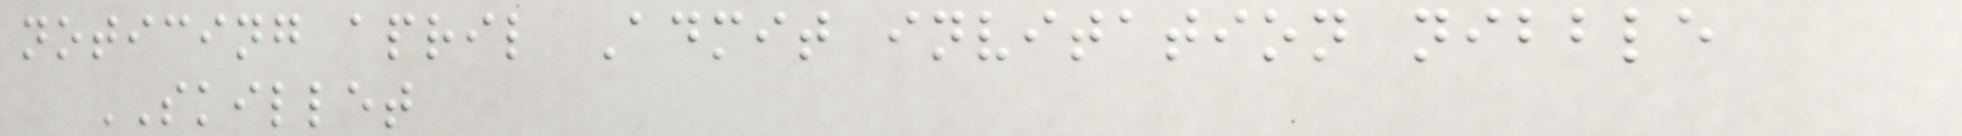noticing april Admit invitation nibble
SKILLET
